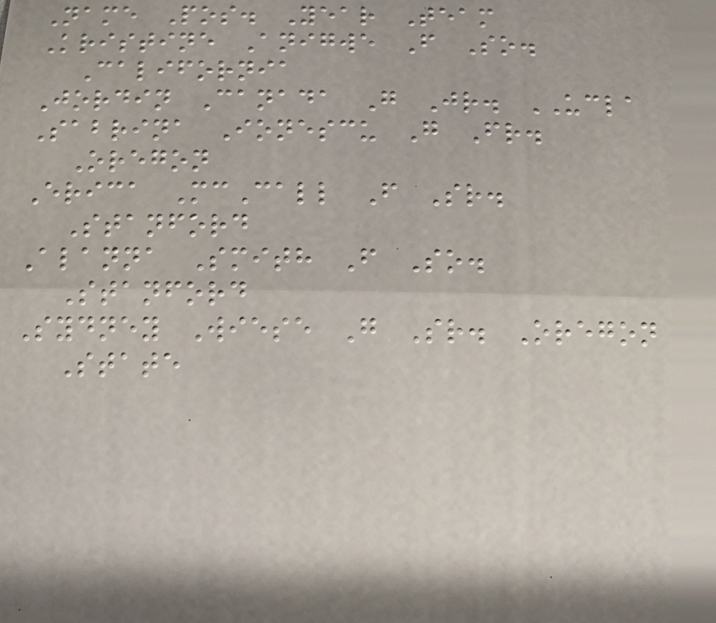Name Pos. Year Team
Kristine Anigwe F So.
California
Jordin Canada G Jr. UCLA
Sabrina Ionescu G Fr.
Oregon
Erica McCall F Sr.
Stanford
Alanna Smith F So.
Stanford
Sydney Wiese G Sr. Oregon
State
